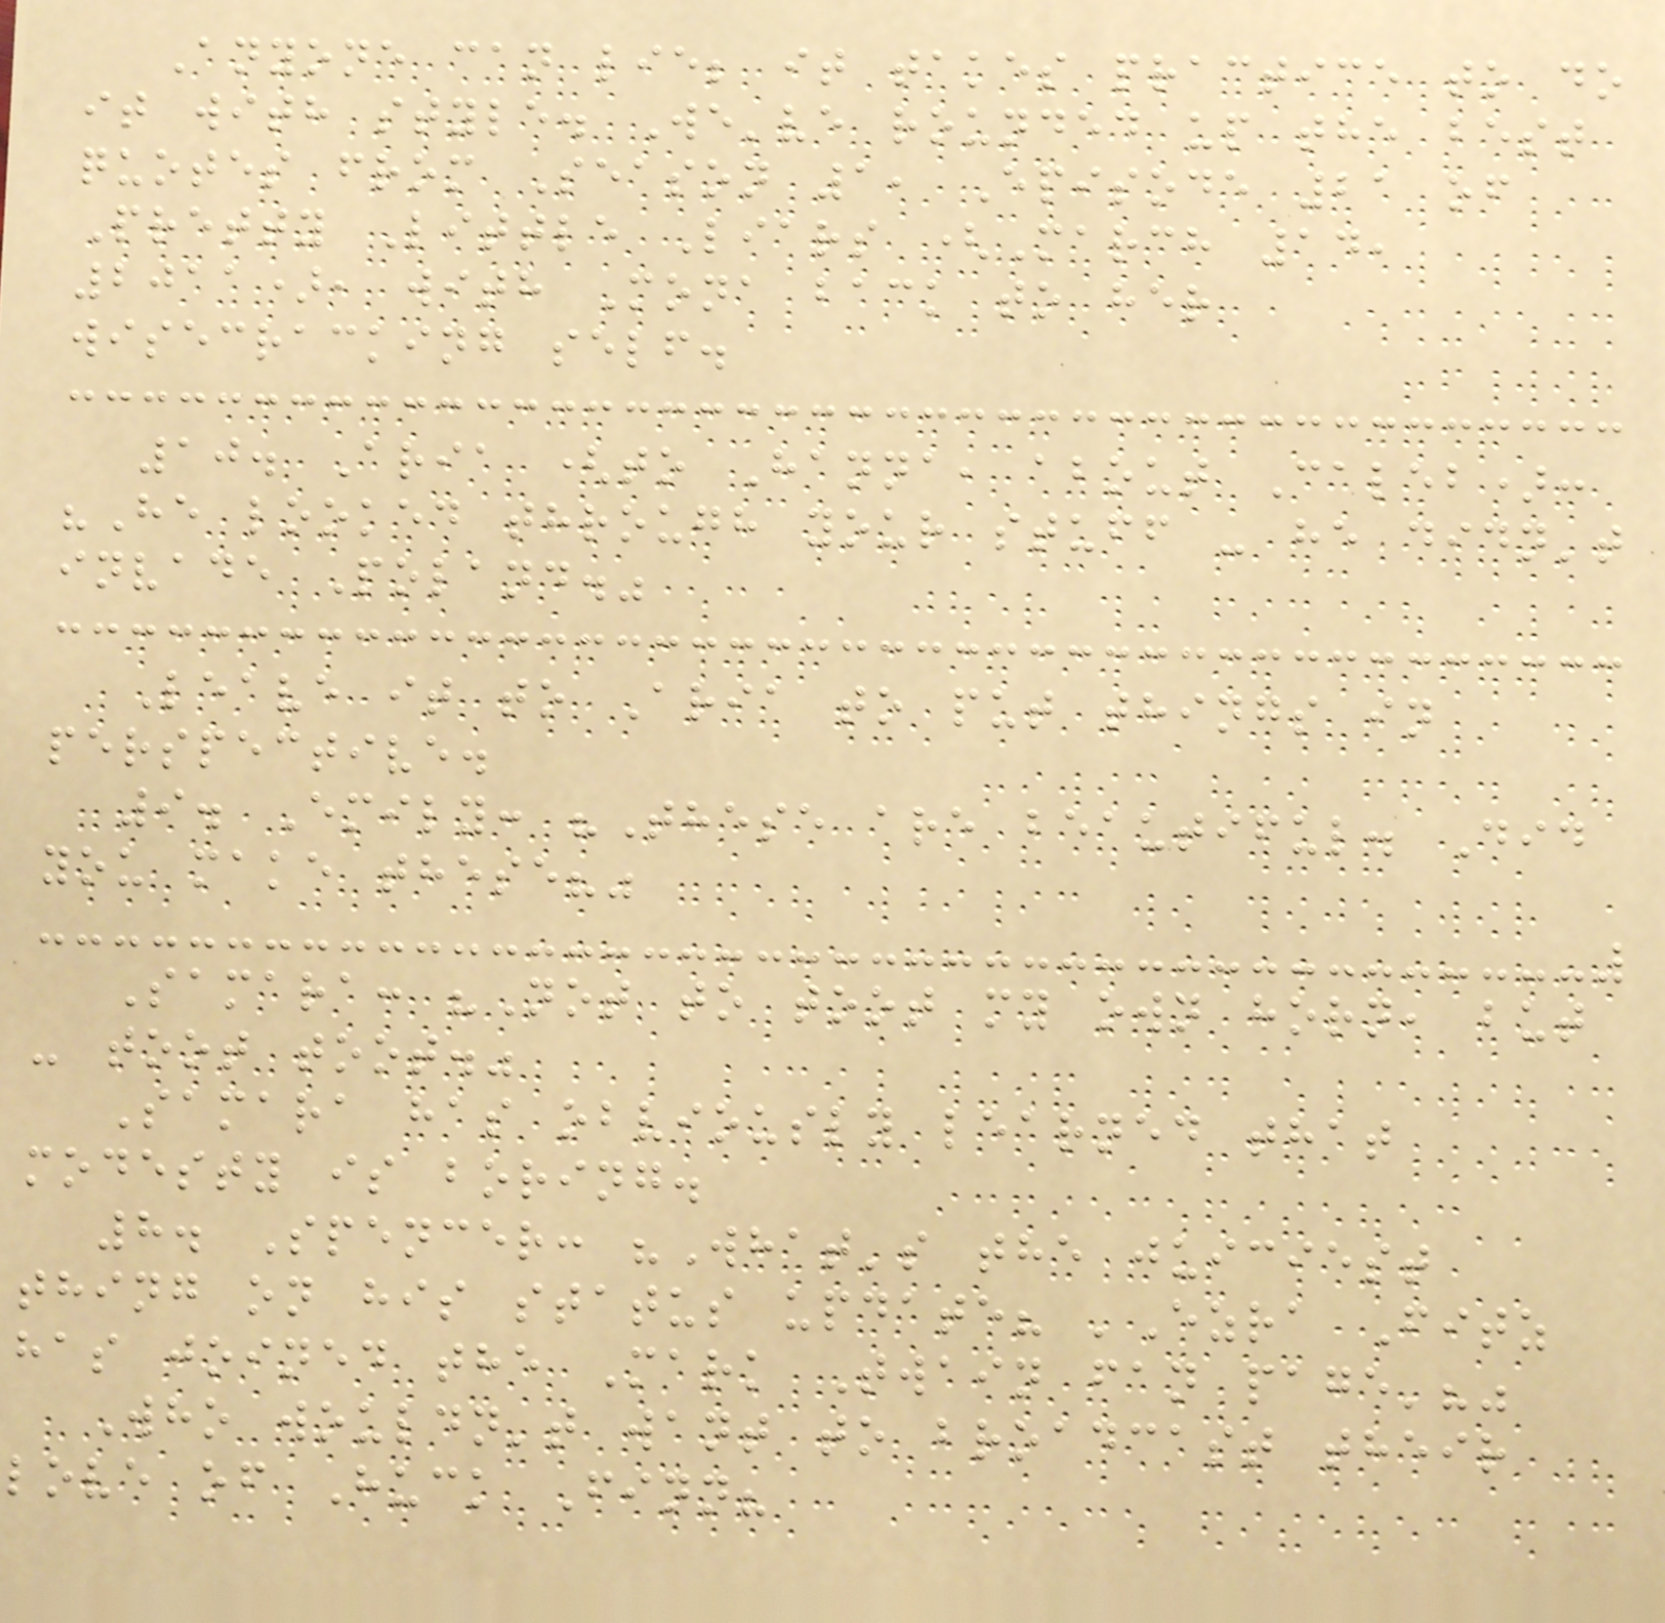Anyone can lie; it takes practice to do
it with style. We've rounded up the best
quotes from Season 1, Episode 21 of
Pretty Little Liars (March 14,
2011), with Mona back to her
wisecracking self.
10. Aria (to Hanna, about Caleb):
"He looked through your stuff - he didn't
invade Poland."
Leave it to Aria to put things in
perspective.
9. Emily: "These are beautiful. Did
you make these?"
Samara: "Not to toot my own horn, but
- toot toot."
Samara has obviously learned that
modesty is boring.
8. Spencer: "What's the juiciest
thing on his status update? 'Ezra Fitz
has joined the Mark Twain fan page'?"
Who wouldn't want to broadcast their
love of Huck Finn?
